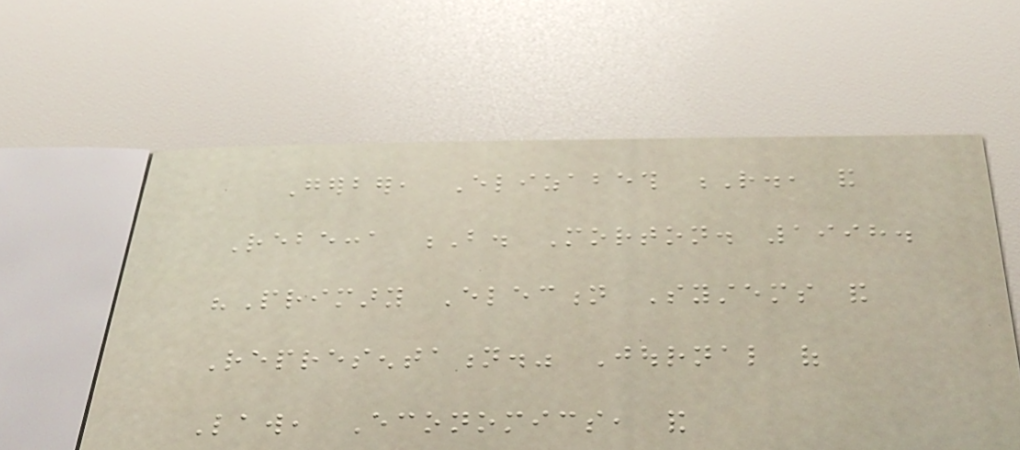Gerber, Elizabeth R., and
Rebecca B. Morton. 1998.
"Primary Election Systems and
Representation." Journal of
Law, Economics, and
